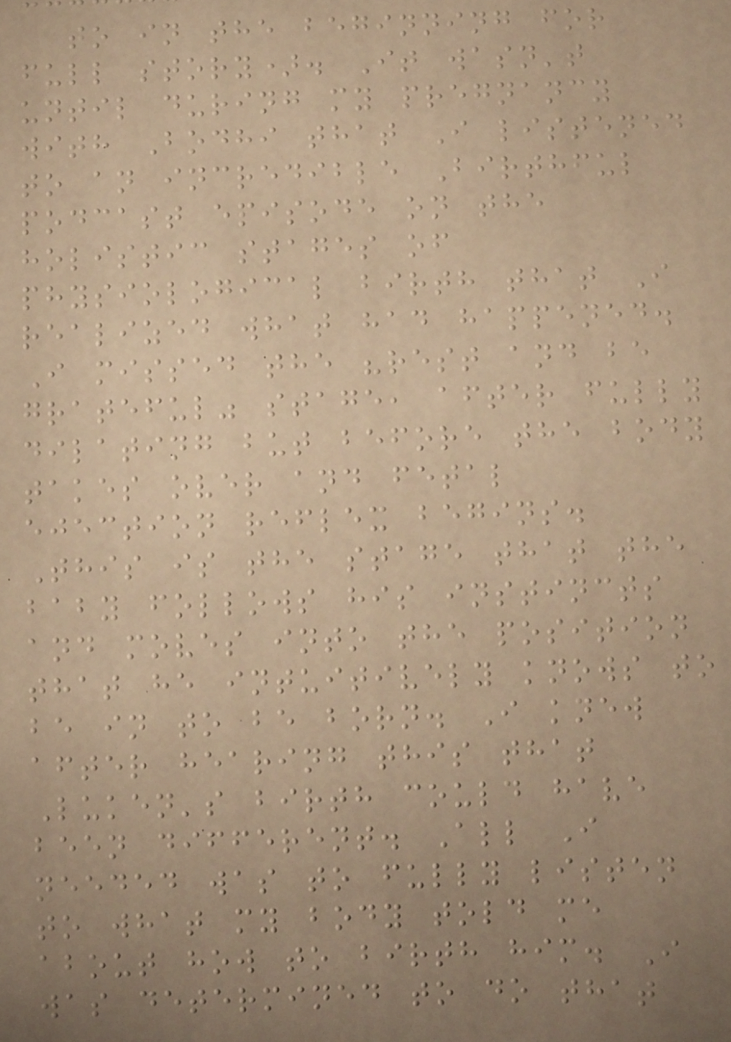to in the beginning for
full story). It wasn't
until during my pregnancy
with Bodhi that I listened
to an incredible Birthful
podcast episode on the
holistic stages of
physiological birth that I
realized what had happened.
I missed the "rest and be
grateful" stage, after fully
dilating but before the body
takes over and fetal
ejection reflex begins.
This is the stage that the
baby follows his instincts
and moves into the position
that he intuitively knows to
be in to be born. I knew
after hearing this that
Luken's birth could have
been different. All I
needed was to fully listen
to what my body told me
about how to birth him. I
was determined to do that
